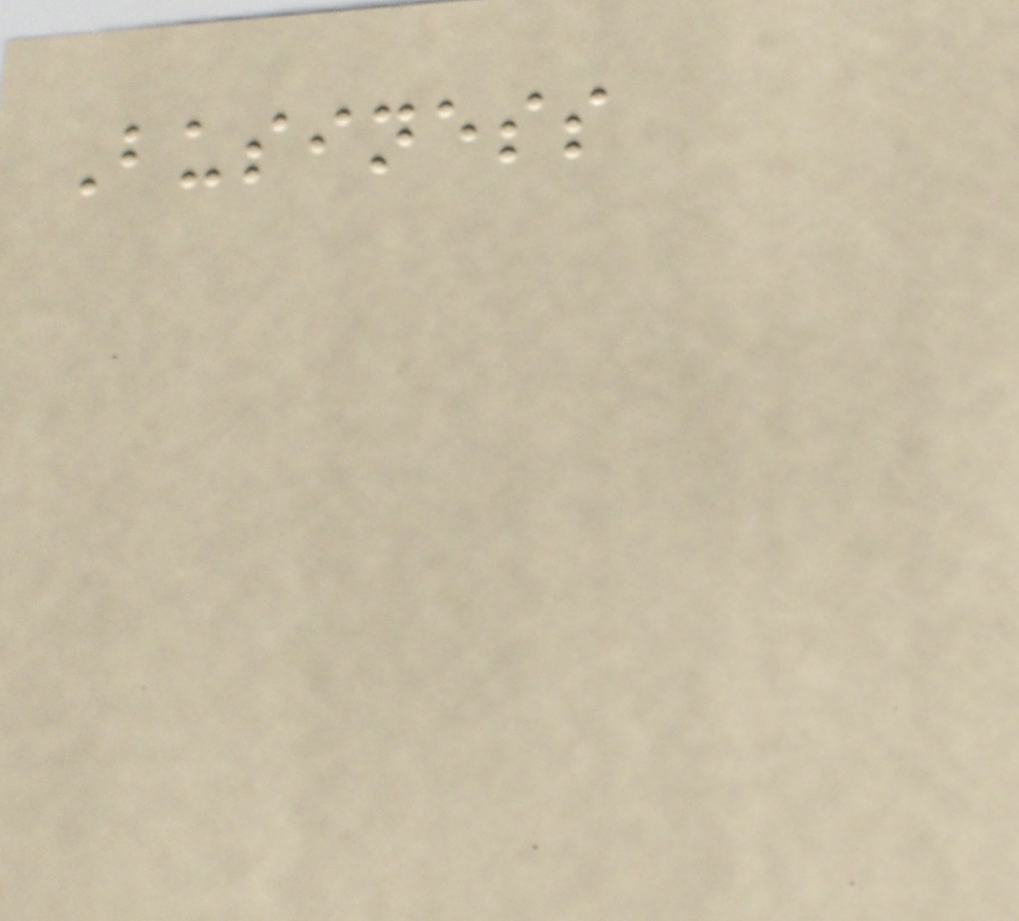Business
